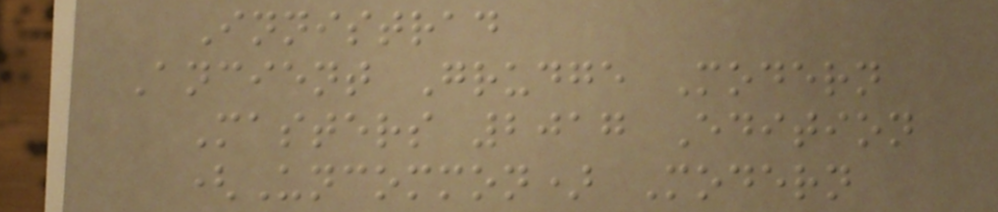Innistrad
Ancient Grudge Modern
Masters 2017 Edition
(Uncommon) Modern
